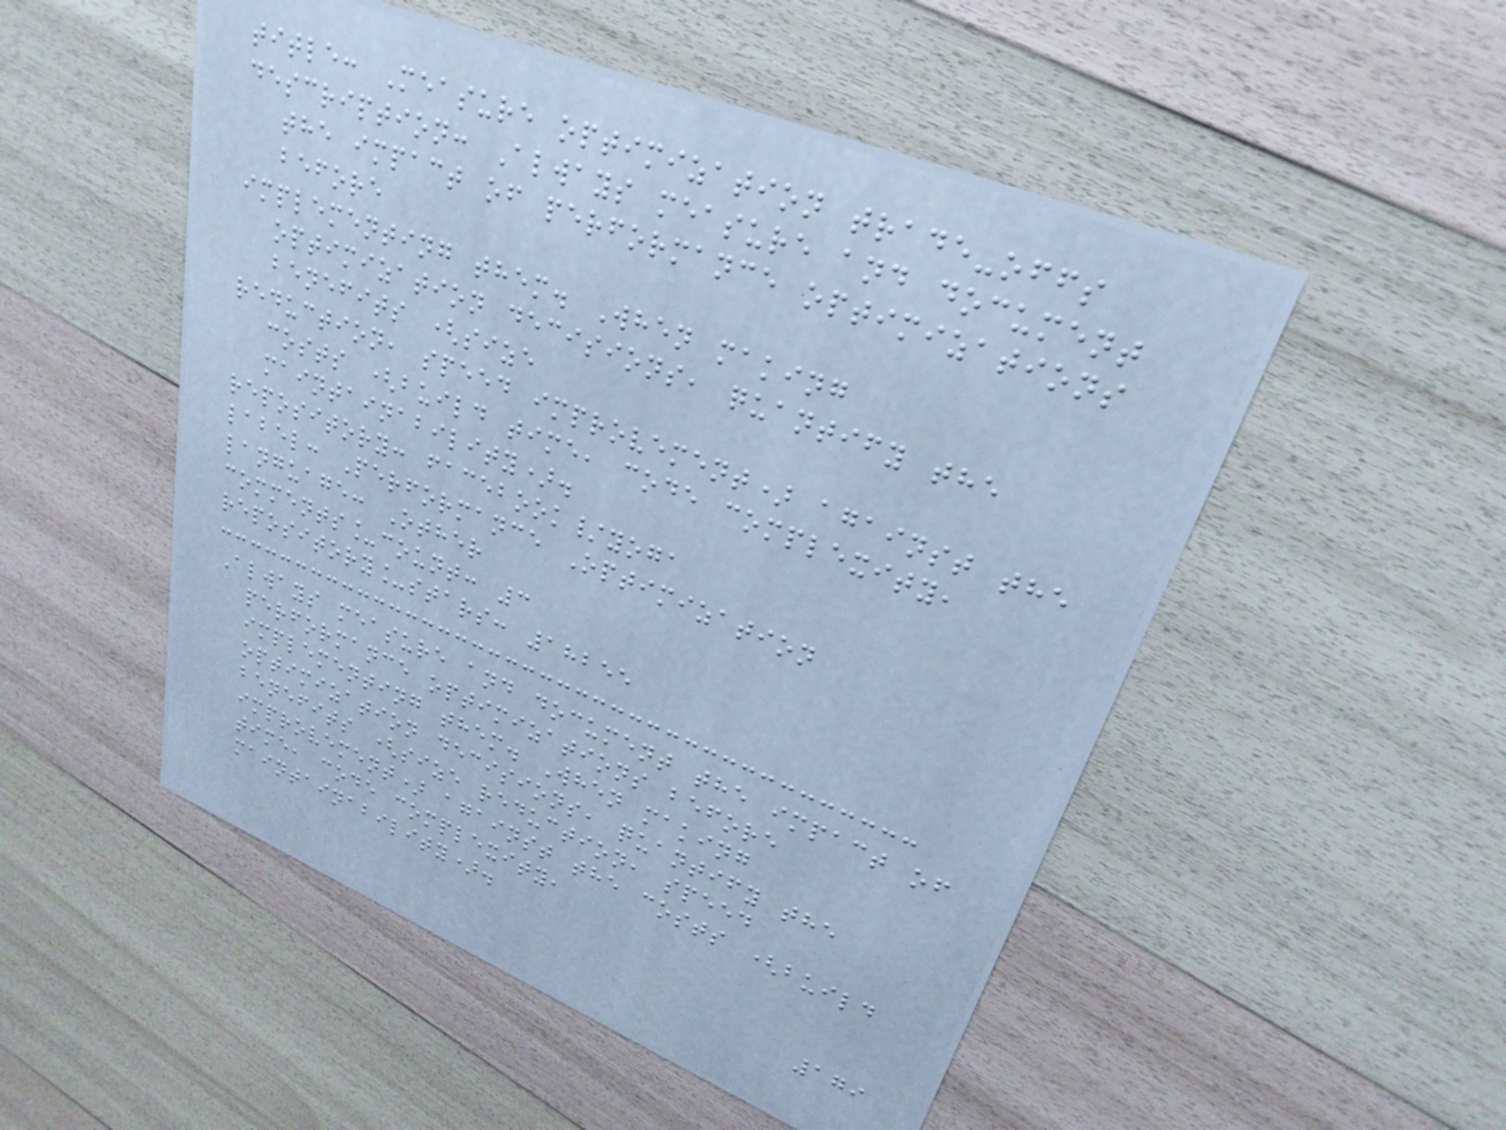title: Measure optimization trade-offs
description: Always measure and document
the impact of performance optimizations
before
implementing them. When making
optimization decisions, quantify the
benefits (size
reduction, speed improvement) against the
costs (build time, code complexity,
maintainability).
repository: facebook/yoga
label: Performance Optimization
language: Other
comments_count: 3
repository_stars: 18255
Always measure and document the impact of
performance optimizations before
implementing them. When making
optimization decisions, quantify the
benefits (size reduction, speed
improvement) against the costs (build
time, code complexity,
maintainability).
179
